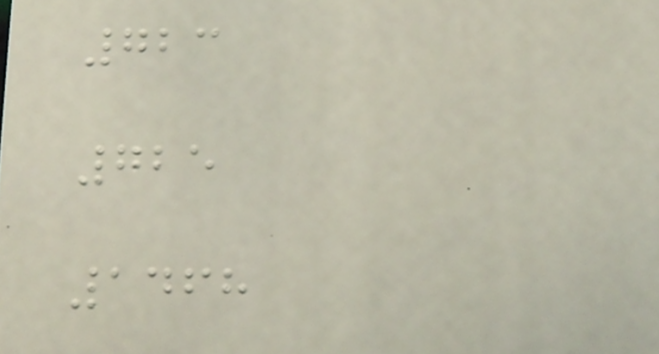723
725
1468
